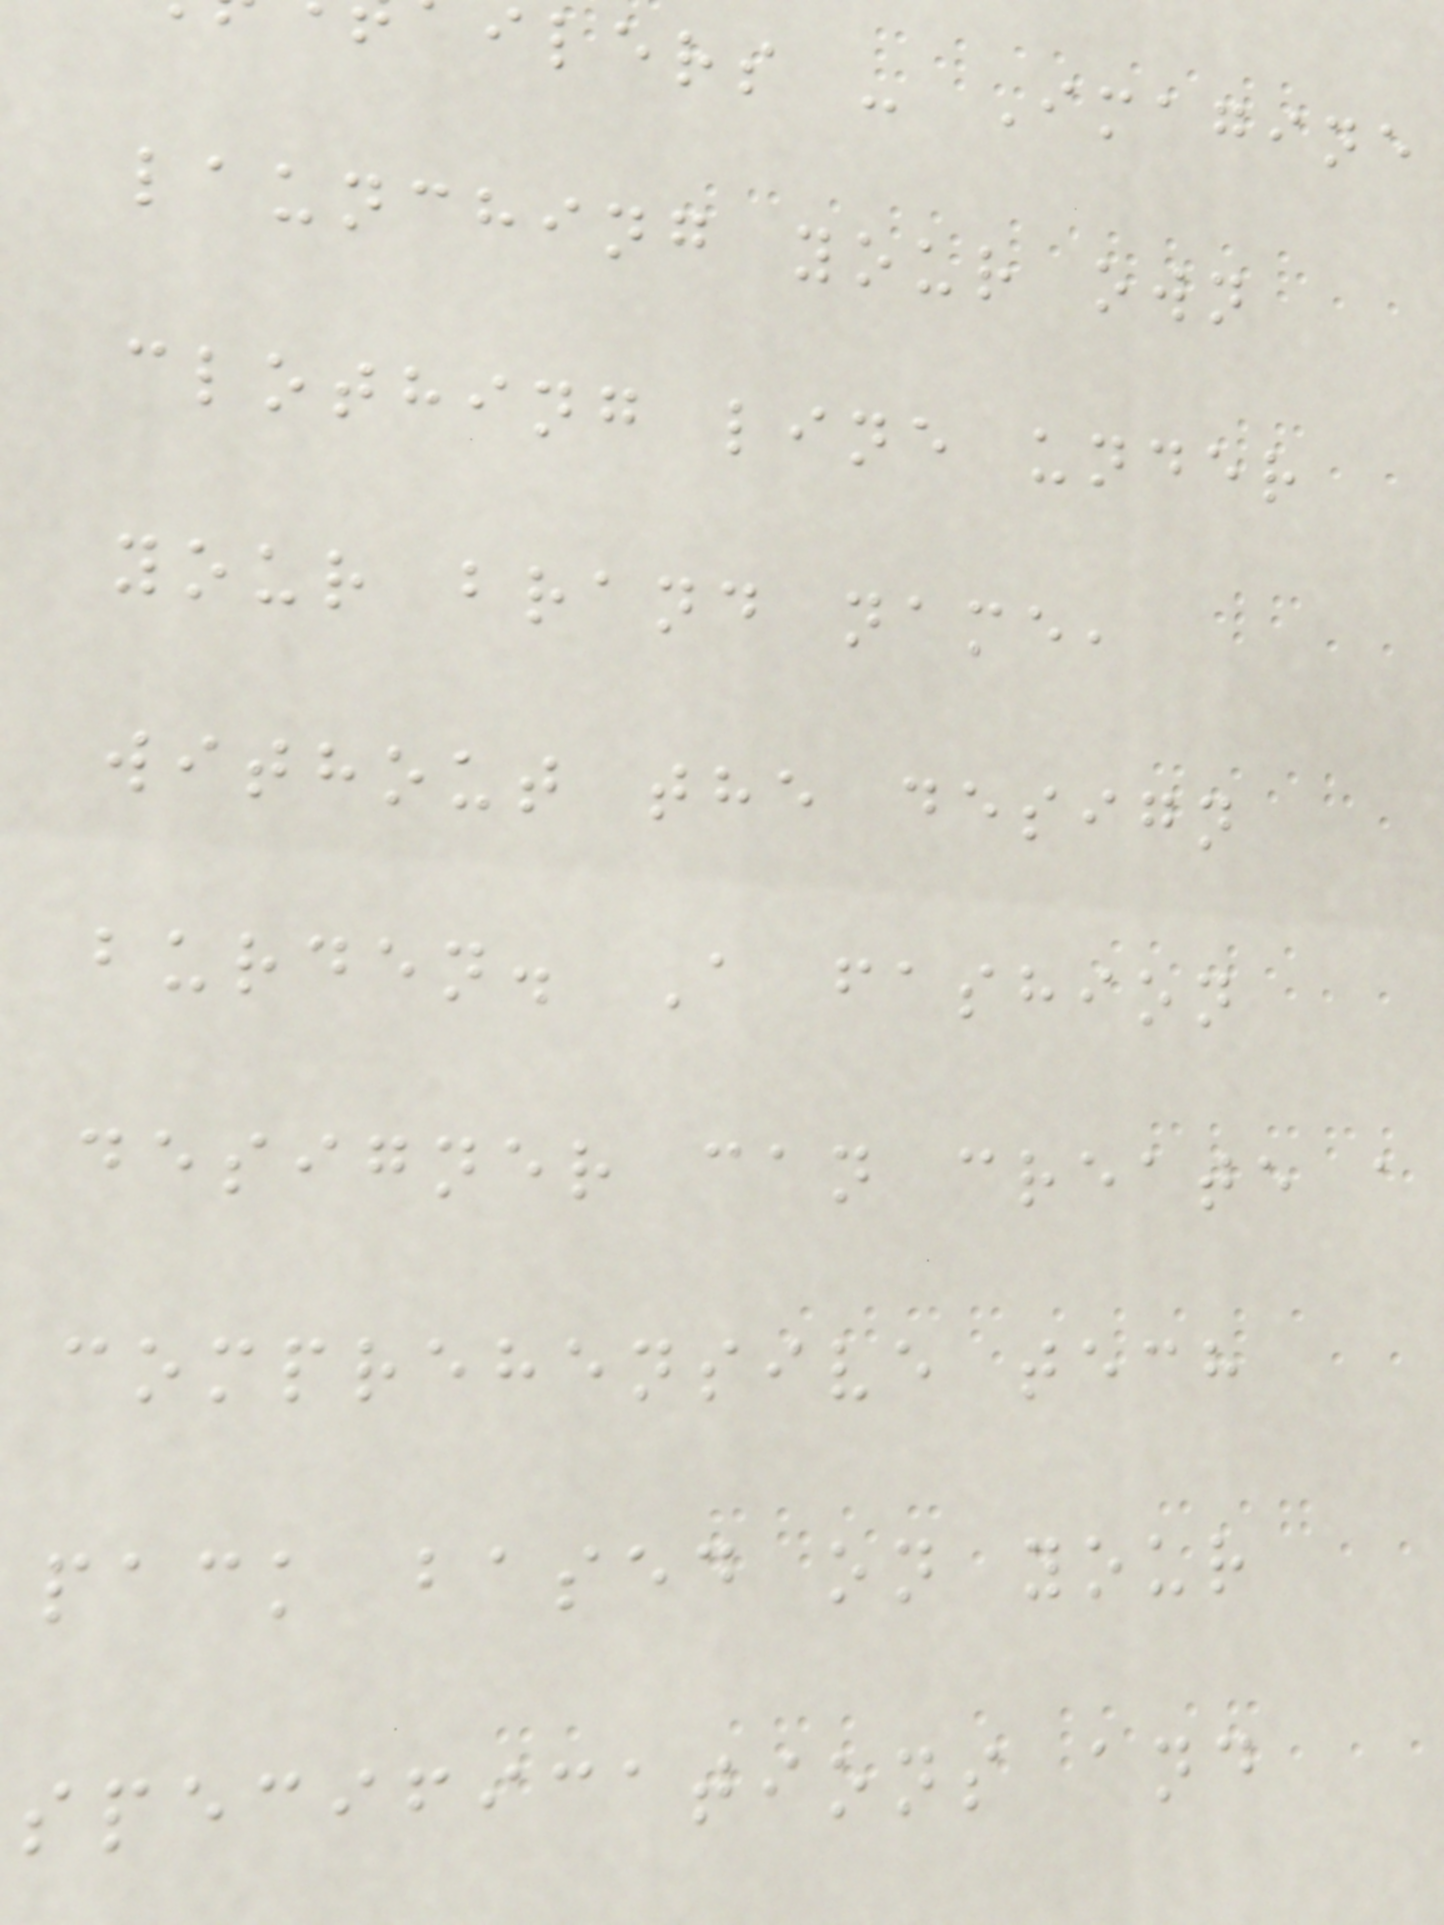ilers - Imagine
launching your own
clothing line under
your brand name,
without the design
burden. A fashion
designer can create a
comprehensive tech
pack based on your
specifications and
